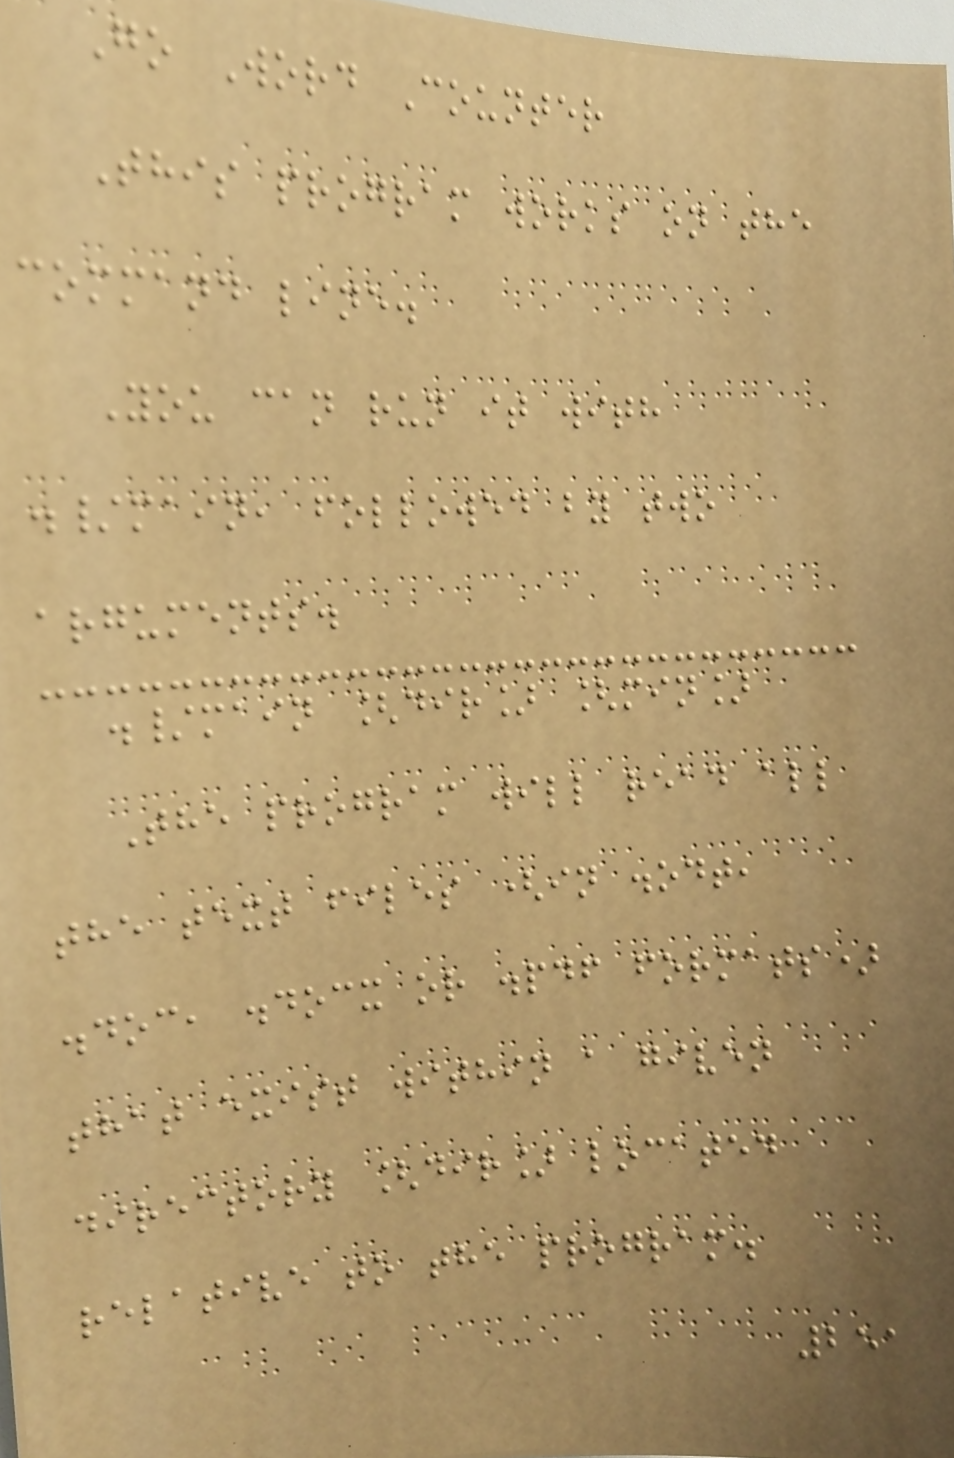Go Word Counter
This program works on the
command line.
You can run it with
./main, followed by two
arguments.
./main [dir] [min]
The program will read all
the text files (in .odt,
.doc, .docx or .pdf formats)
that exist within a given
directory [dir] located
relative to the program.
251
